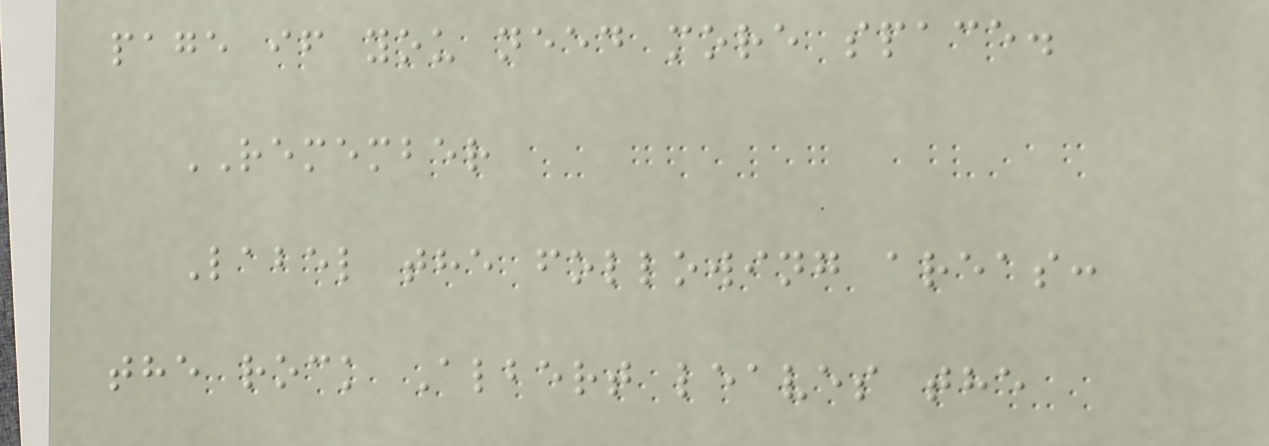page if you need more space.
REMEMBER
Label the following areas:
the rock Albert leaves the
